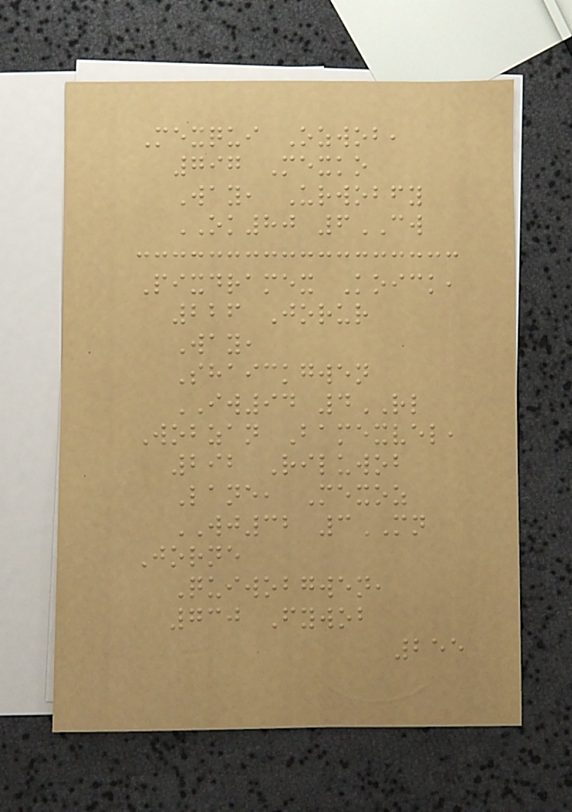Mexqui Ozwob,
797 Mexko
Way, Urwobfy
OK80 6CW
Pixdramex Koick,
226 Jorur
Way,
Shaickgwen
IW94 4RL
Wobzan Bamexvel,
292 Riluwob
Lane, Mexoz
WJ32 3MN
Jorne
Quiwobgwen,
730 Fywob
255
